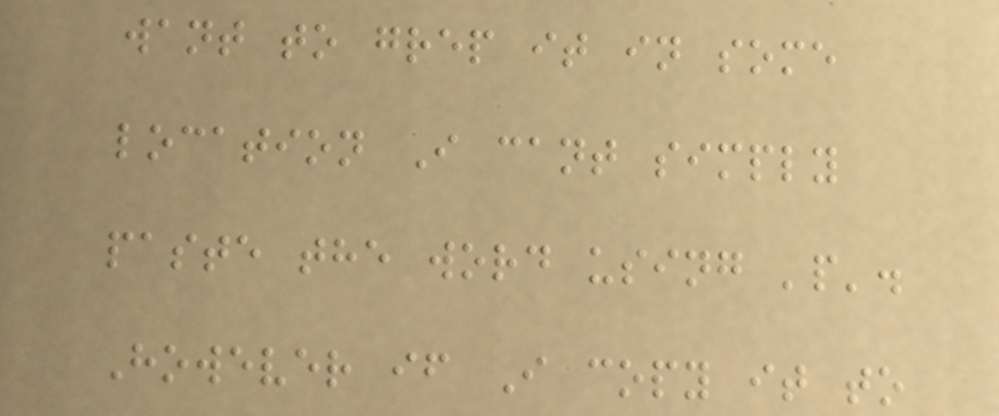want to grep it in some
location I cant simply
paste the word using 'p'.
However if I copy it to
